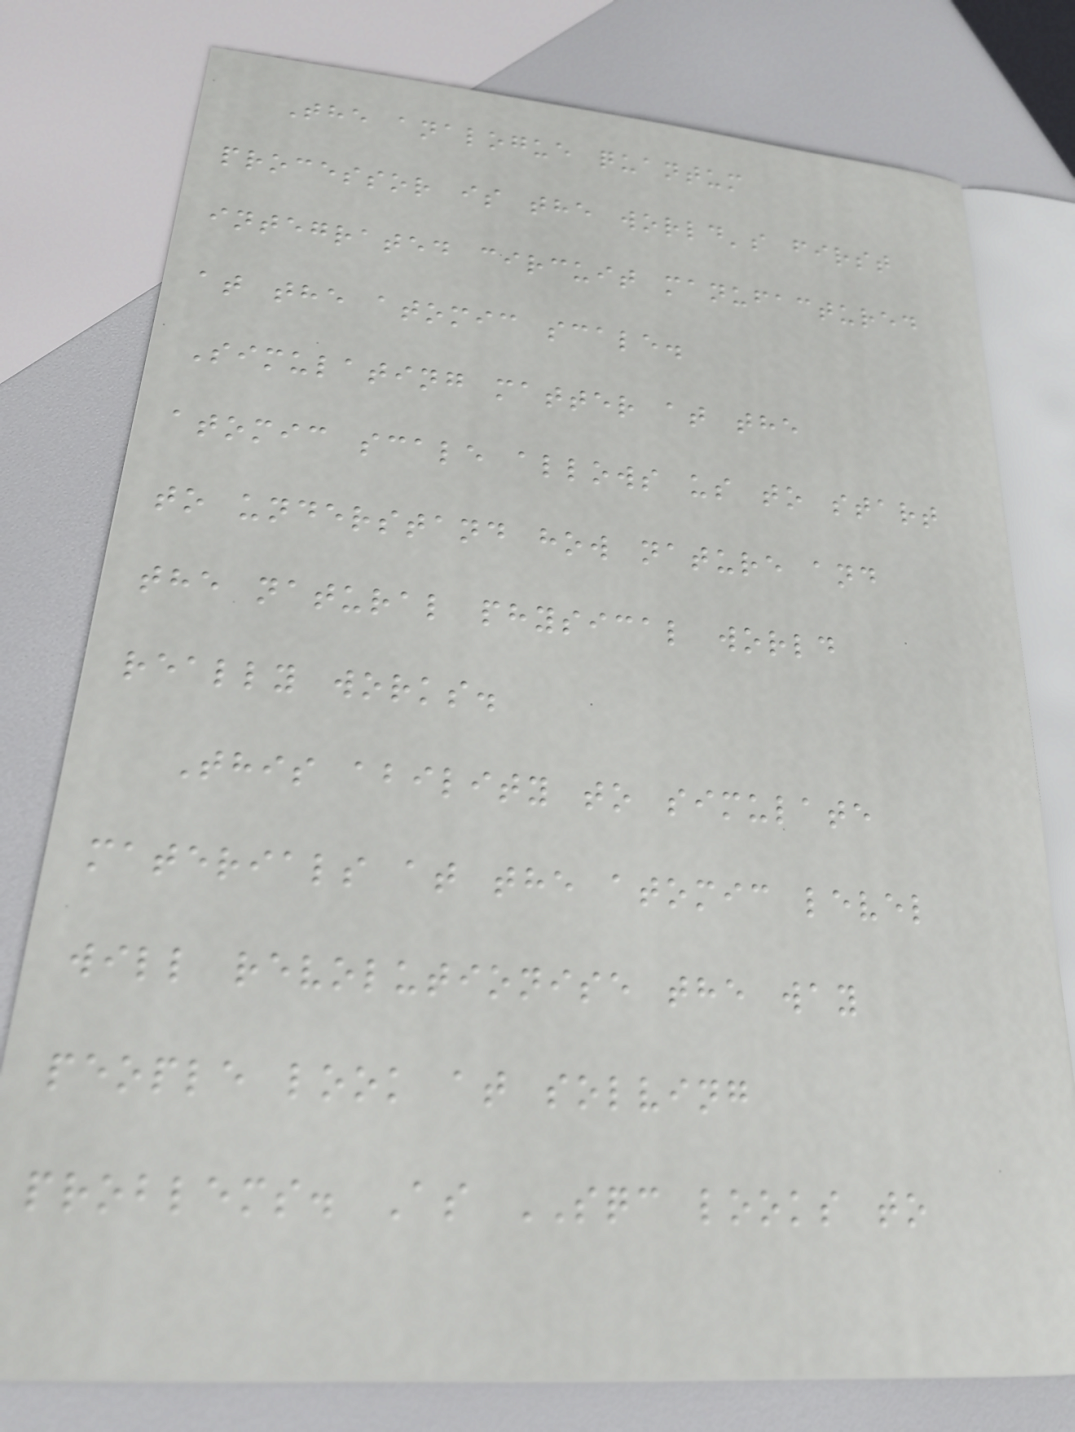The analogue quantum
processor is the world's first
integrated circuit manufactured
at the atomic scale.
Simulating matter at the
atomic scale allows us to start
to understand how nature and
the natural physical world
really works.
This ability to simulate
materials at the atomic level
will revolutionise the way
people look at solving
problems. As SQC looks to
